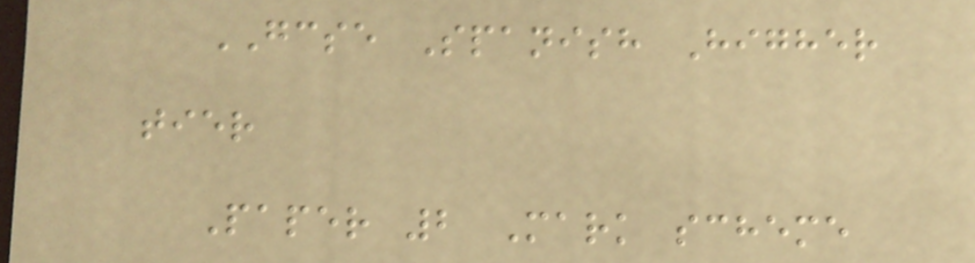GCSE Spanish Higher
tier
Paper 2 Mark scheme
